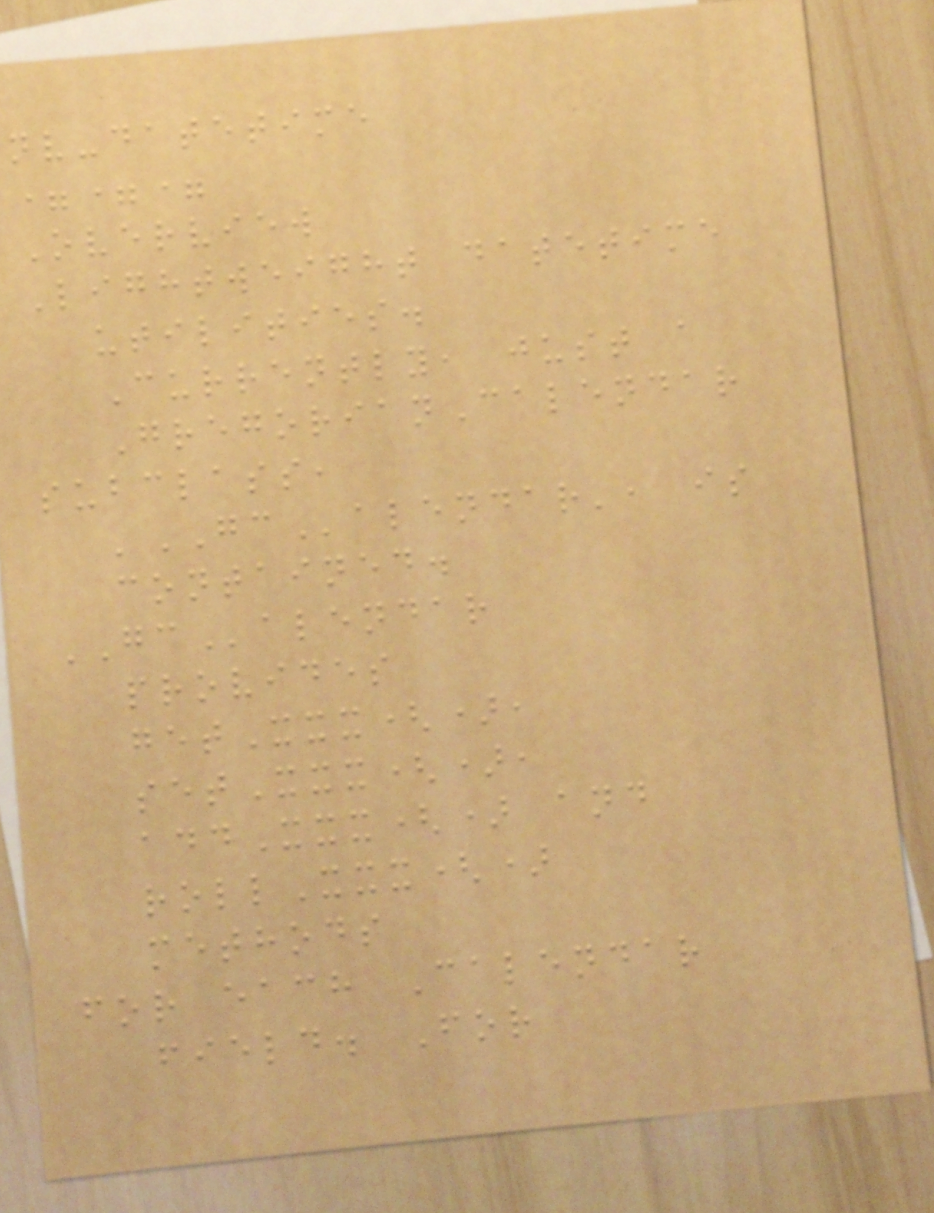nv-datetime
===
Overview
Lightweight datetime
utilities.
Currently, just a
GregorianCalendar
subclass,
'GCalendar', is
contained.
GCalendar
provides
getXxx(),
setXxx(),
addXxx() and
rollXxx()
methods
for each Calendar
field. For
